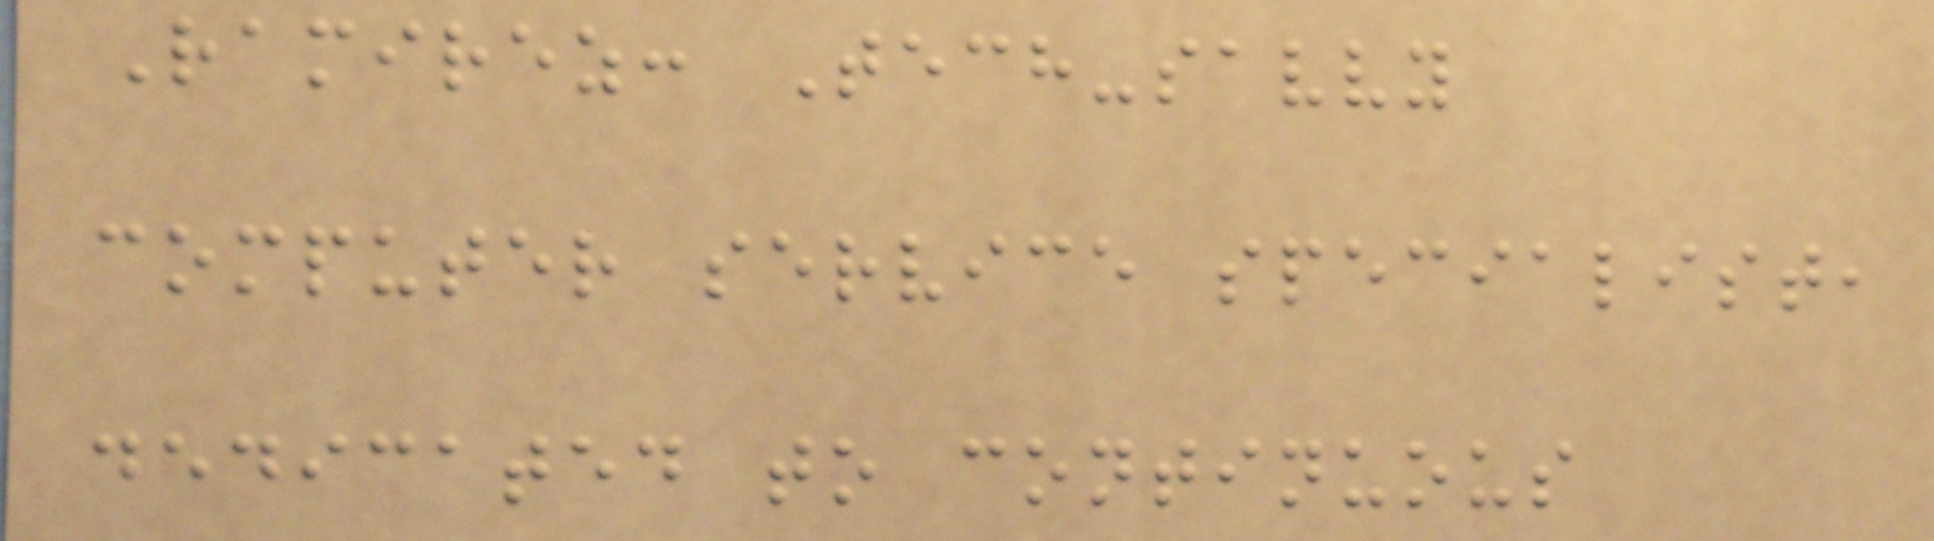Ramirez: Tech-savvy
computer service specialist,
dedicated to continuous
